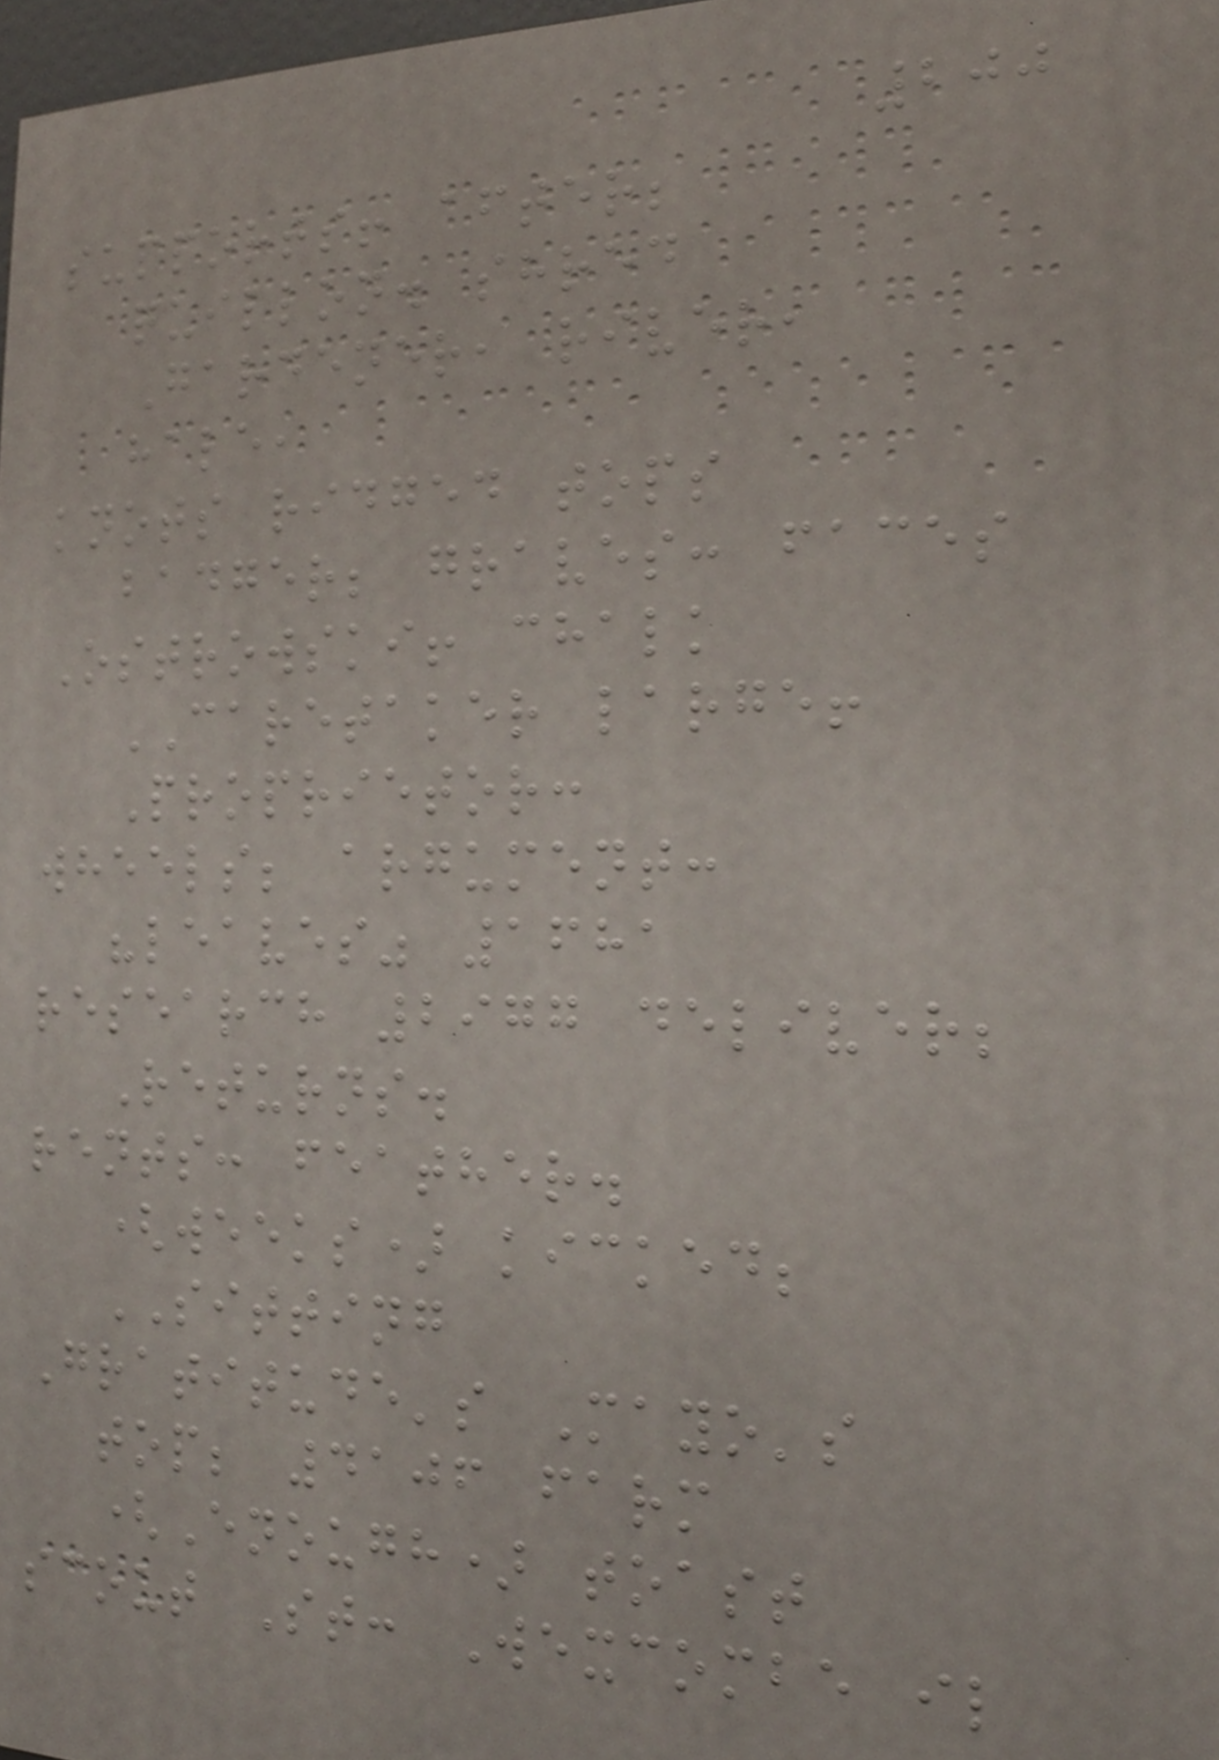200
supports! after;
quillon. shred
Gardener, river,
hale,
knots ridged tops
badger; graves: faces
Ostrowski! chalk
CARETAKER large!
Proprietor:
wheels; argument:
"leaves" 1681
research 2977 deliver;
Returns.
rents: feather.
(weeks) kicked;
SITTING
Gratitude's Mayo's
top; 4106 farm
(Enough) toast
scout St: Wexcombe il
